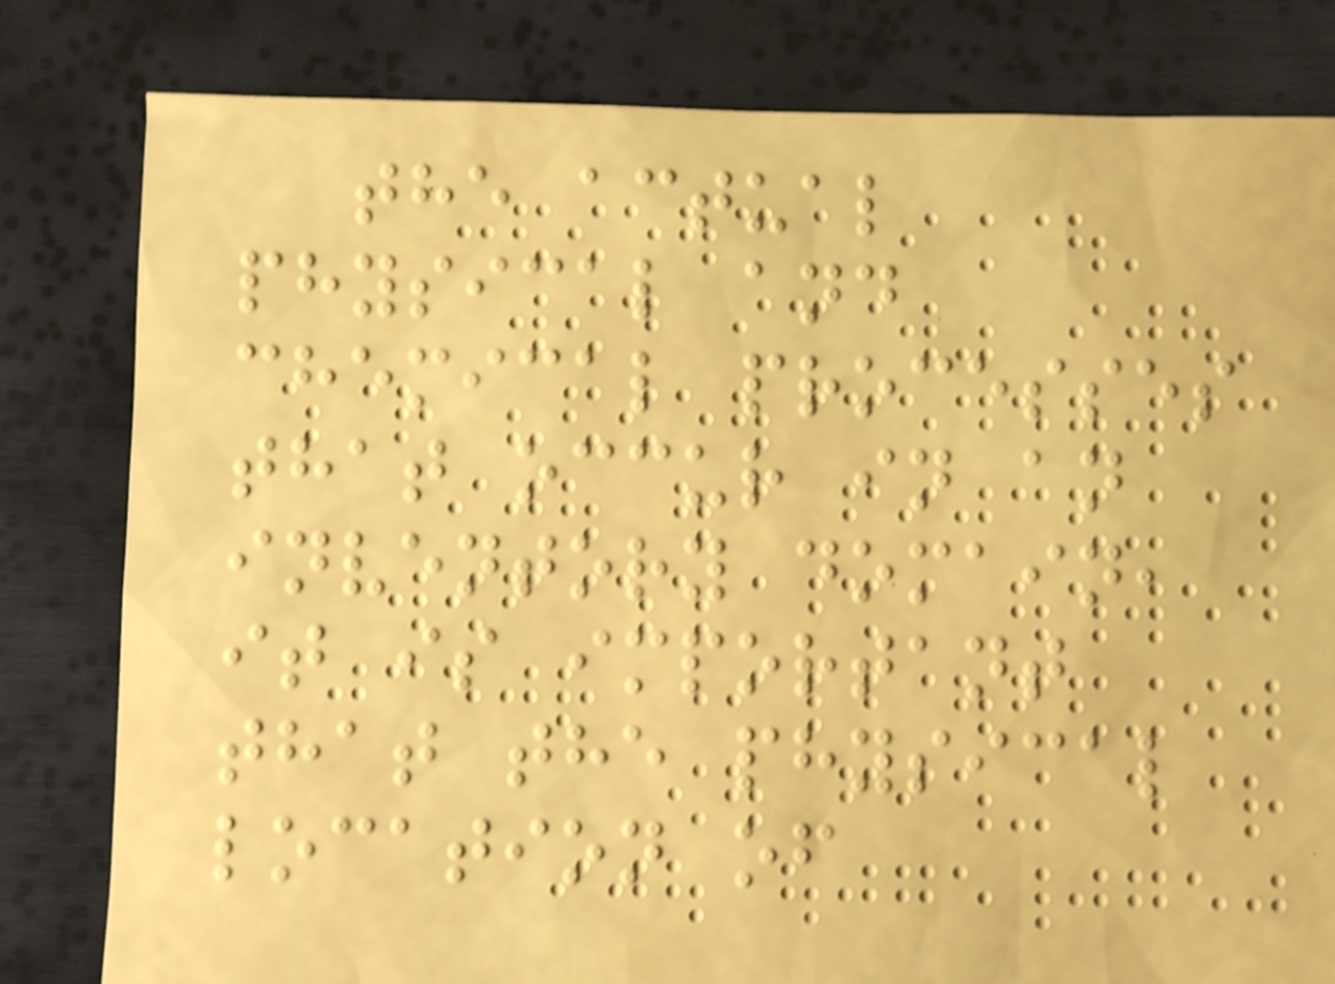the actual
physical and
chemical processes
that occur in an
inventory domain,
it is important
that the physical
location of
